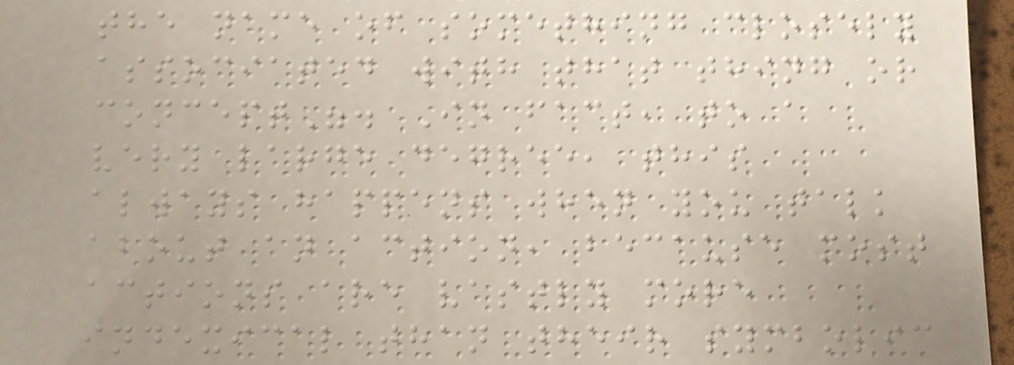the name of something closely
associated with that thing or
concept". In fact, to a
very large degree, this
always happens when you talk
about an action, because most
actions are vastly more
indexical than their symbolic
